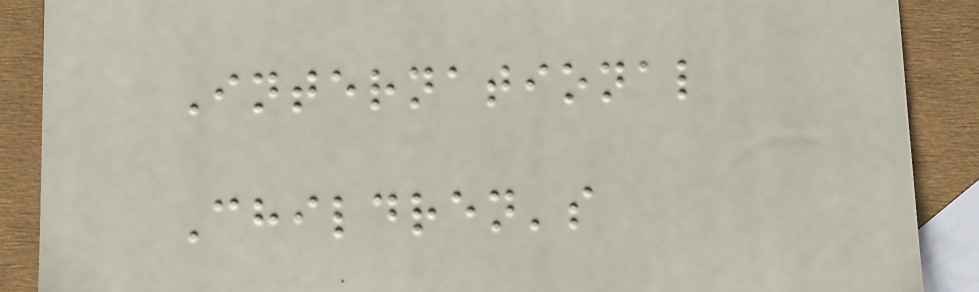International
Children's
